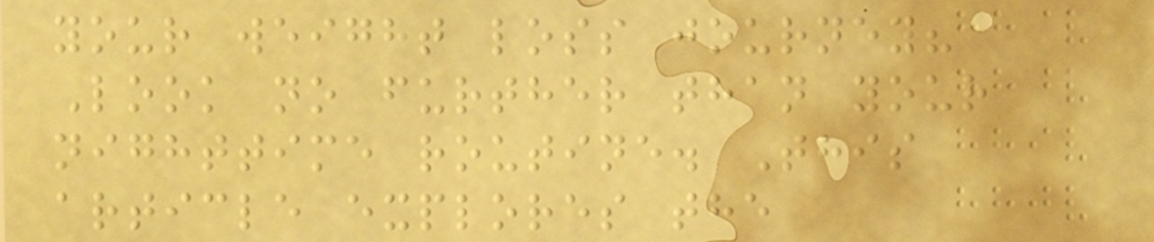your weight loss journey?
Look no further than your
nighttime routine. This
article explores the
